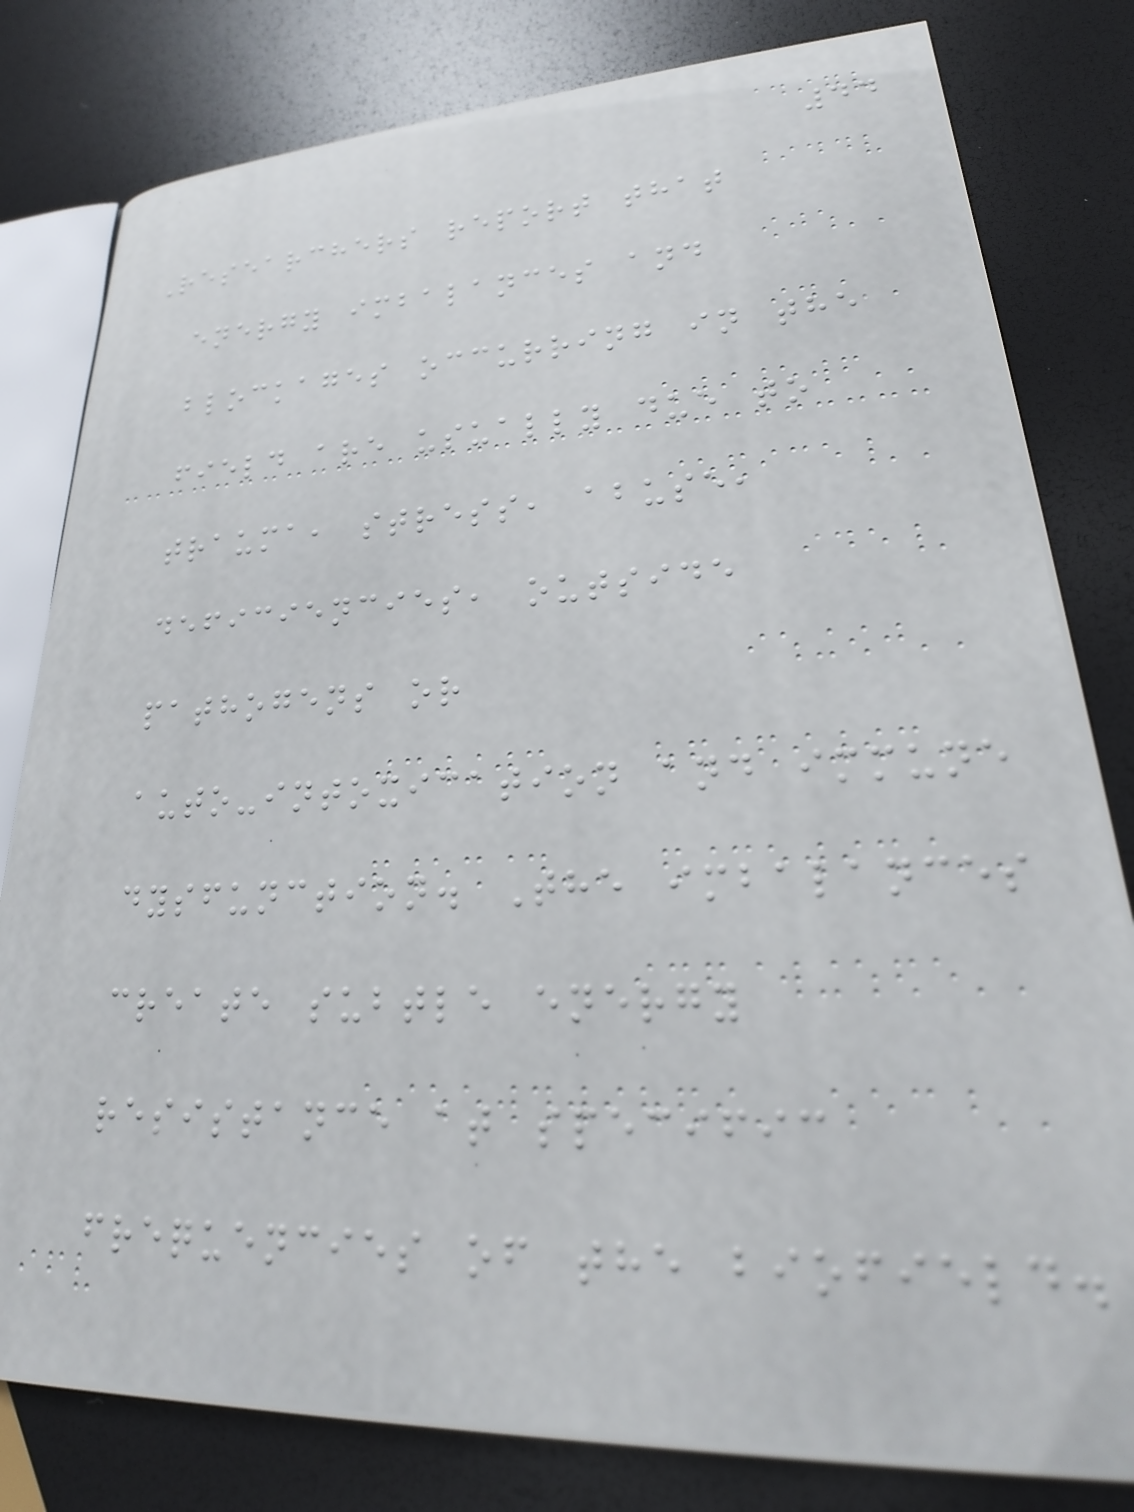44
Researchers report that
energy imbalances and
blockages occurring in the
field are usually due to
trauma, stress, abuse,
deficiencies, outside
pathogens or
auto-intoxication and immune
dysfunction. The imbalances
create subtle energy
resistance at specific
frequencies of the biofield.
